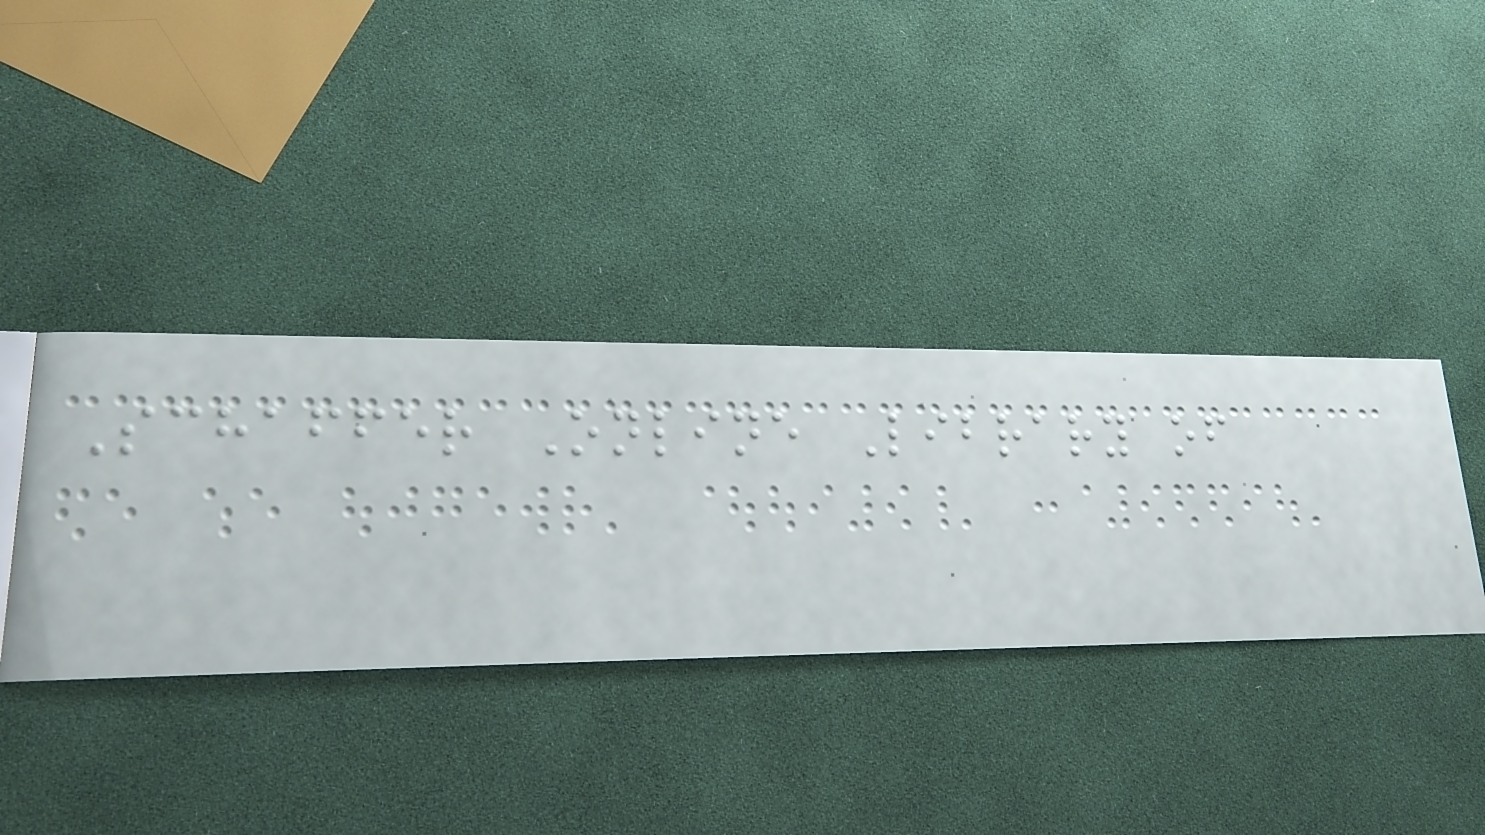Schaffer Online Library of
